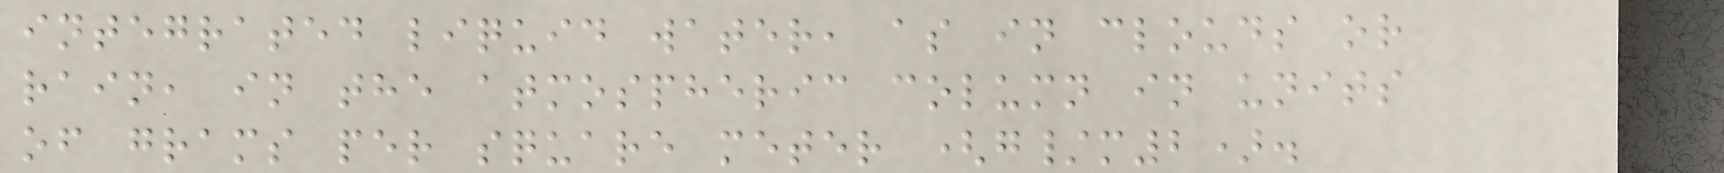integrated liquid water, as in clouds or
rain, in the atmospheric column in units
of grams per square meter (g/m2).
